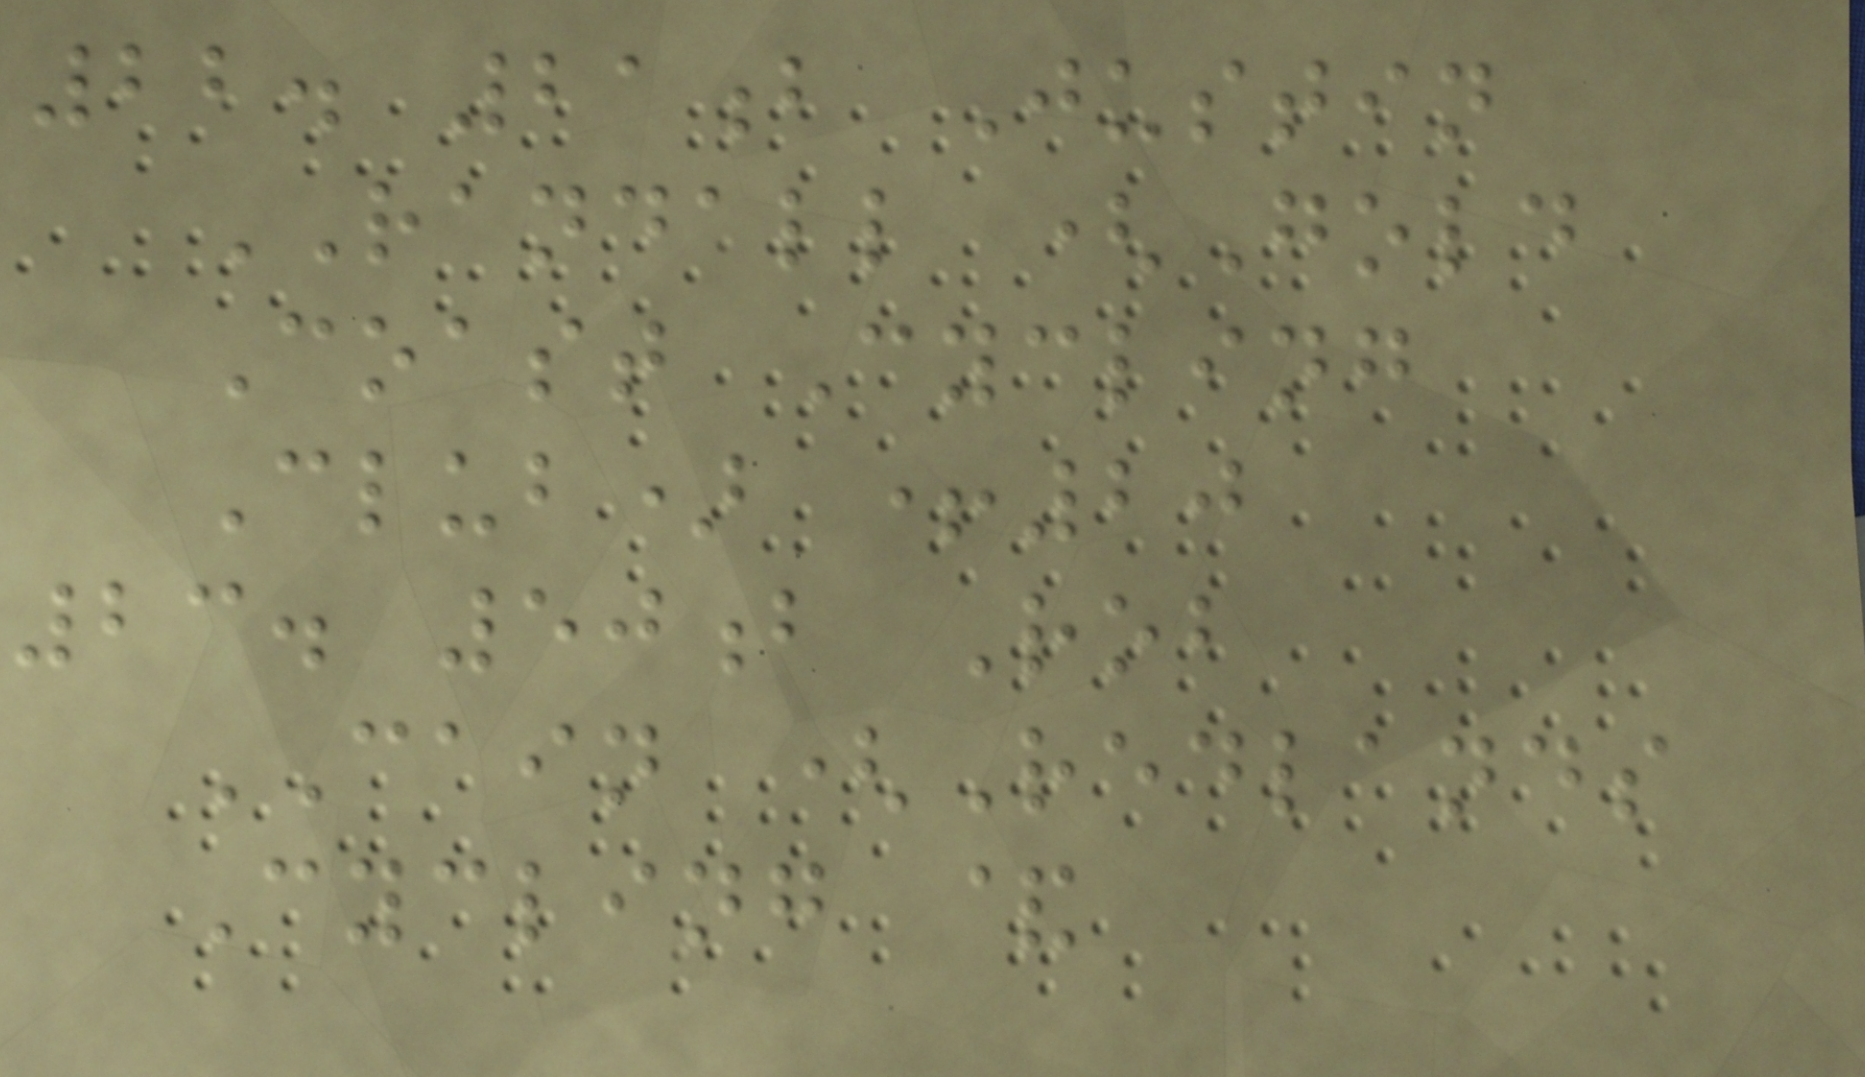22. 21b Justin
RANDALL (Gold
Coast Cycling
Club) +20
23. 50b Rob
CAIN (Redlands
Cycling &
